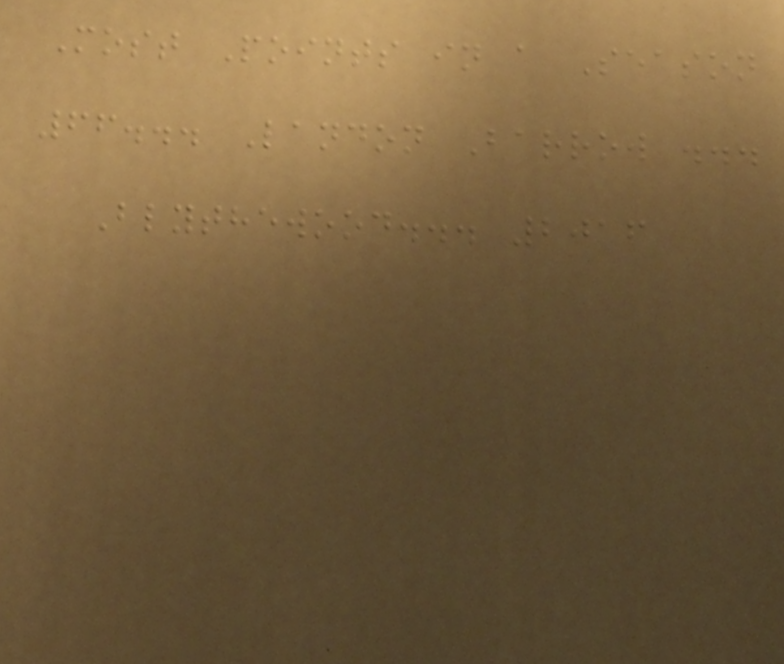Most Points in a Season
66... Landon Barrow ...
Blythewood... 2016
